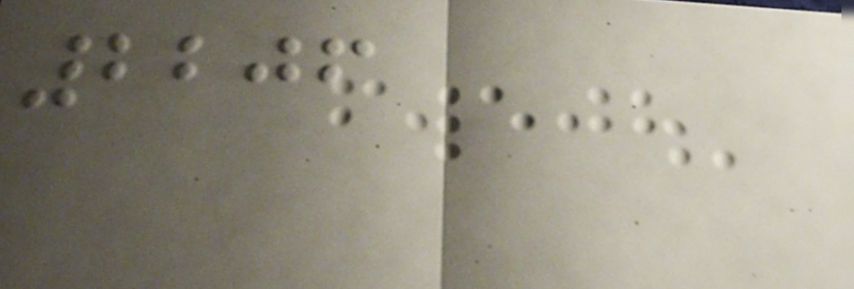2206
